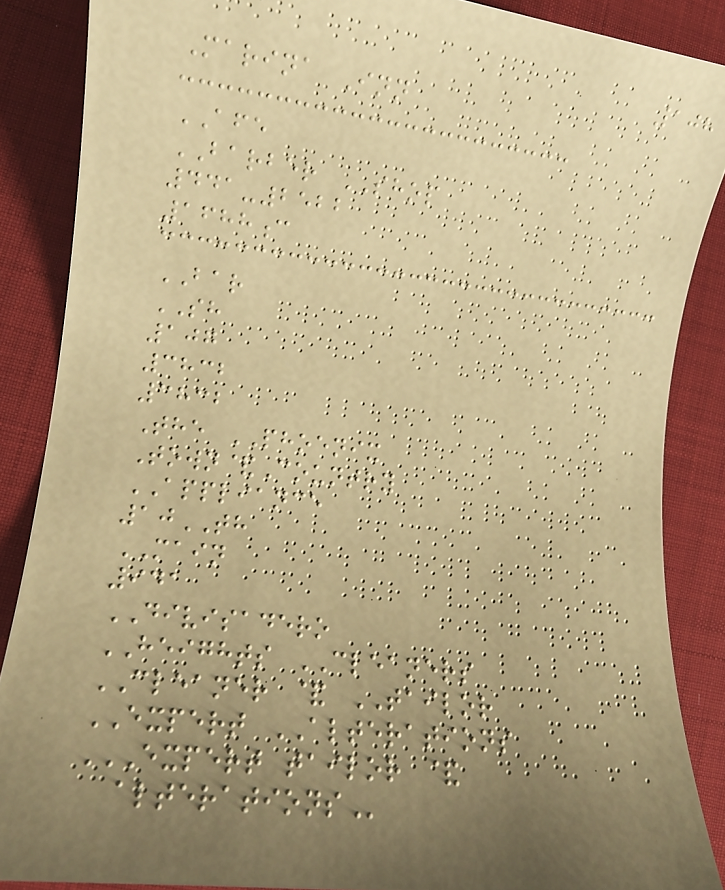108
Marina Inn
AFE
BARBER SHOP
441-2522
1688c
BAR
SH
107
3832
3832
The PHOENIX
Town&Country
APPLIANCE
10TH
MAIN
941
DIVISADERO
HEIGHTS CLEANERS
CLEANER & TAILOR
EXPERT ALTERATIONS
EXPERT TAILOR &
ALTERATIONS
